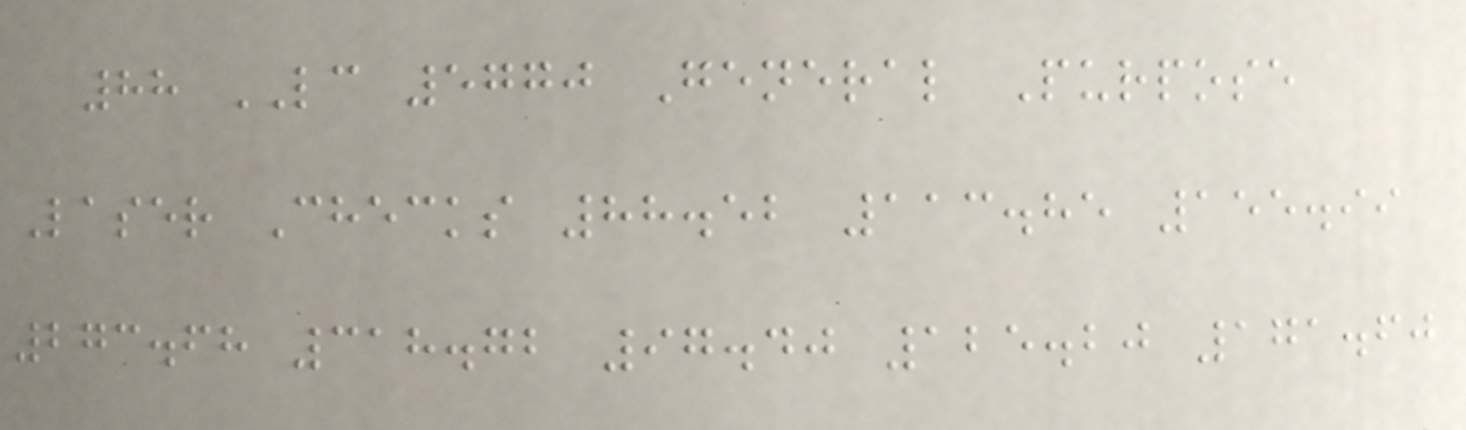88 LC 5770 General Purpose
Laser Checks 88.52 113.85 155.99
273.68 318.72 97.40 125.20 171.60
